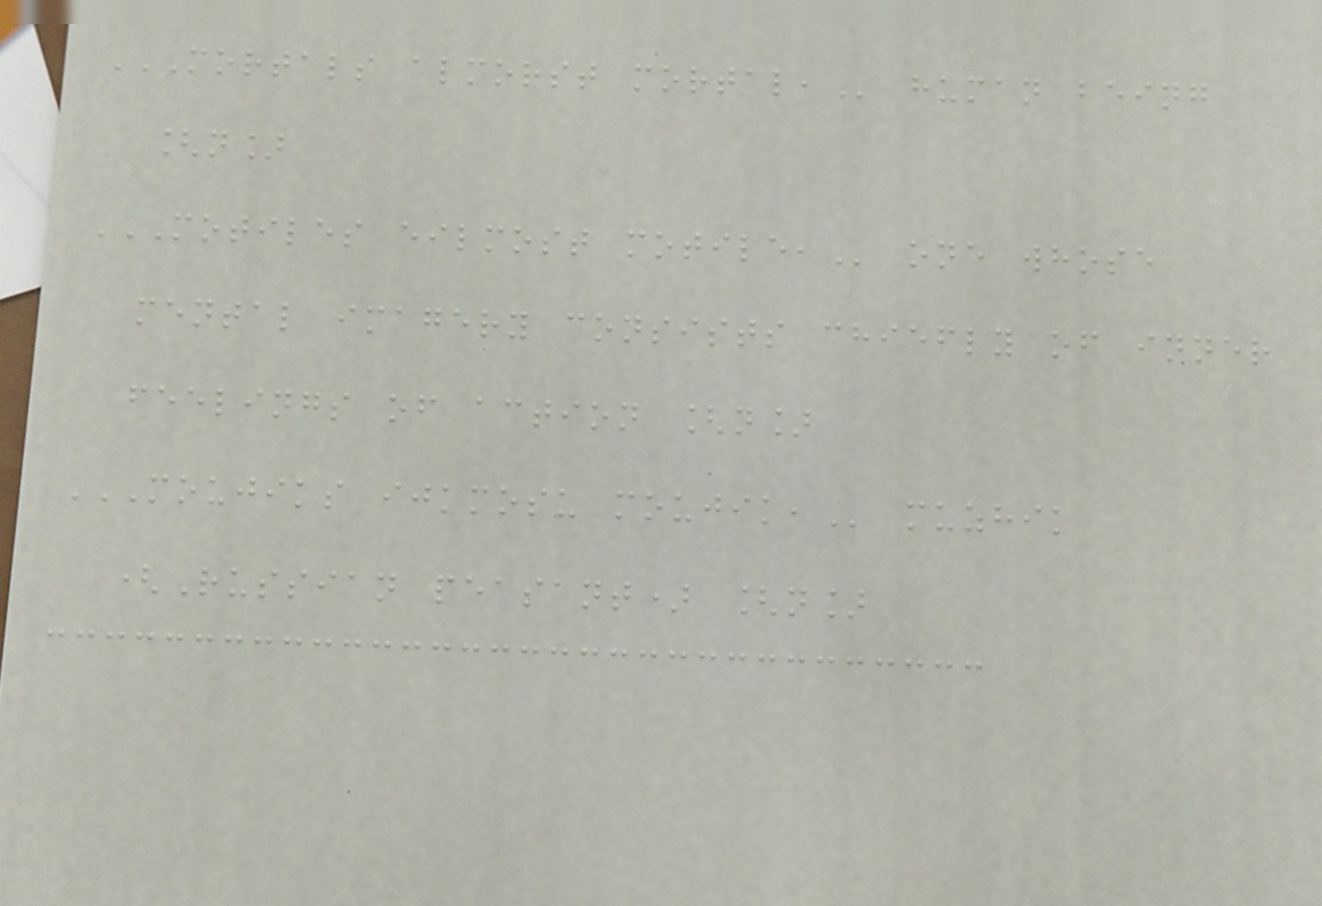MORTALS ALMORST MORTAL, human being
[n]
MOTILES EILMOST MOTILE, one whose
mental imagery consists chiefly of inner
feelings of action [n]
MOUJIKS IJKMOSU MOUJIK, muzhik
(Russian peasant) [n]
